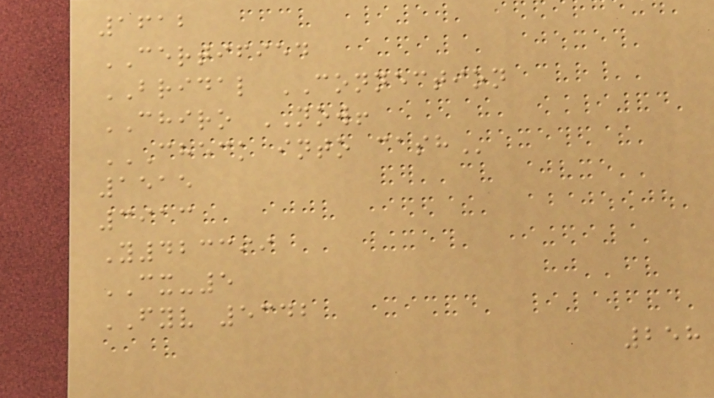1612
CERTIFIED
BRIDAL CONNECTION
CHIRO NOW!
CHECK INTO CASH
1515
3913
Y423399
CX-5
FYV 5342
258
